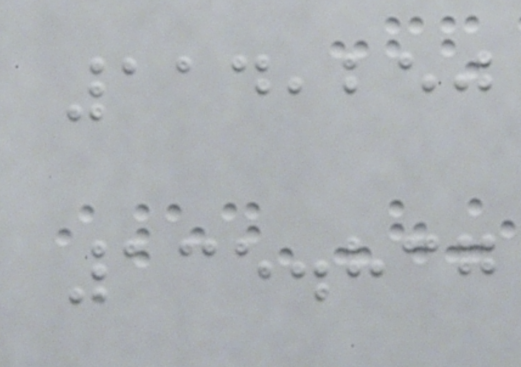114,250
135.837
